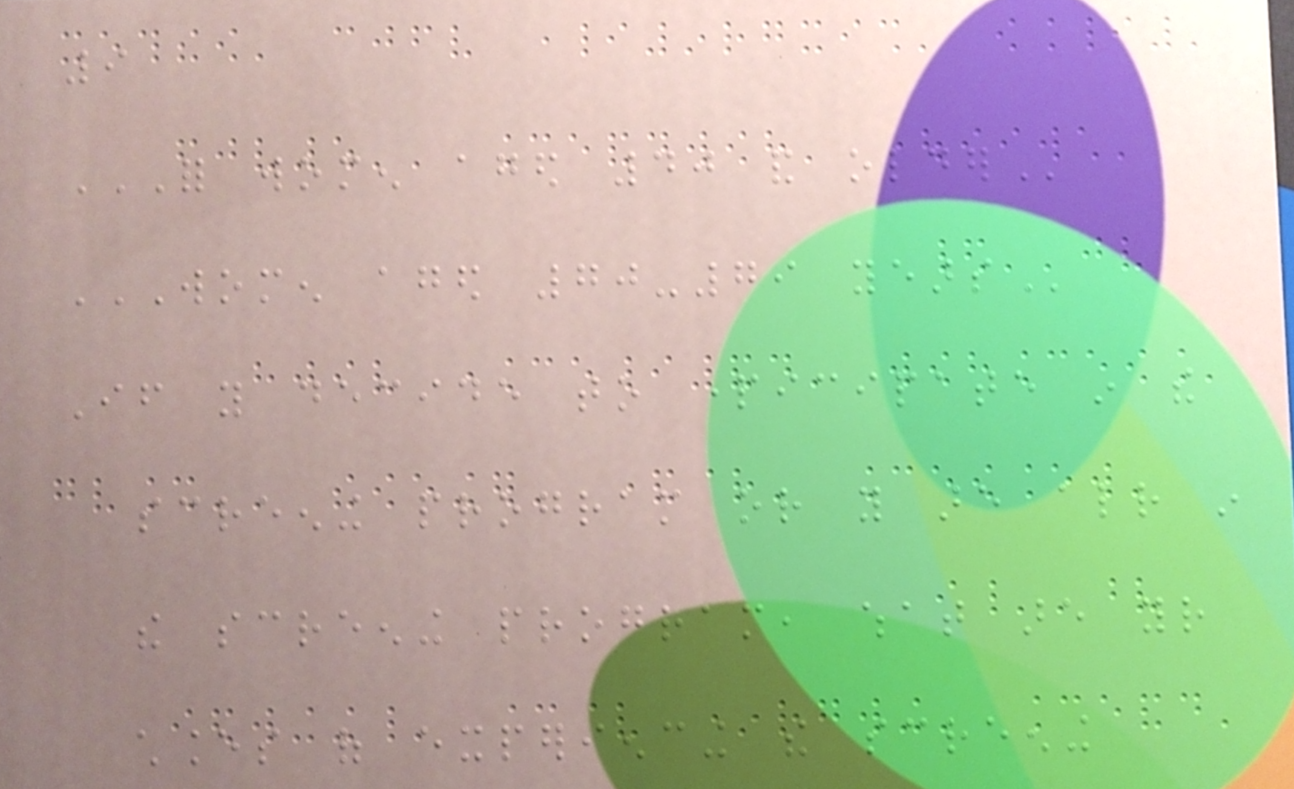9
FOR WOMEN AGED 40 AND OLDER
WOMEN AGED 70-79 YEARS
If you decide to participate in the
screening program or you are already in
the screening program, what are your
chances of experiencing the screening
